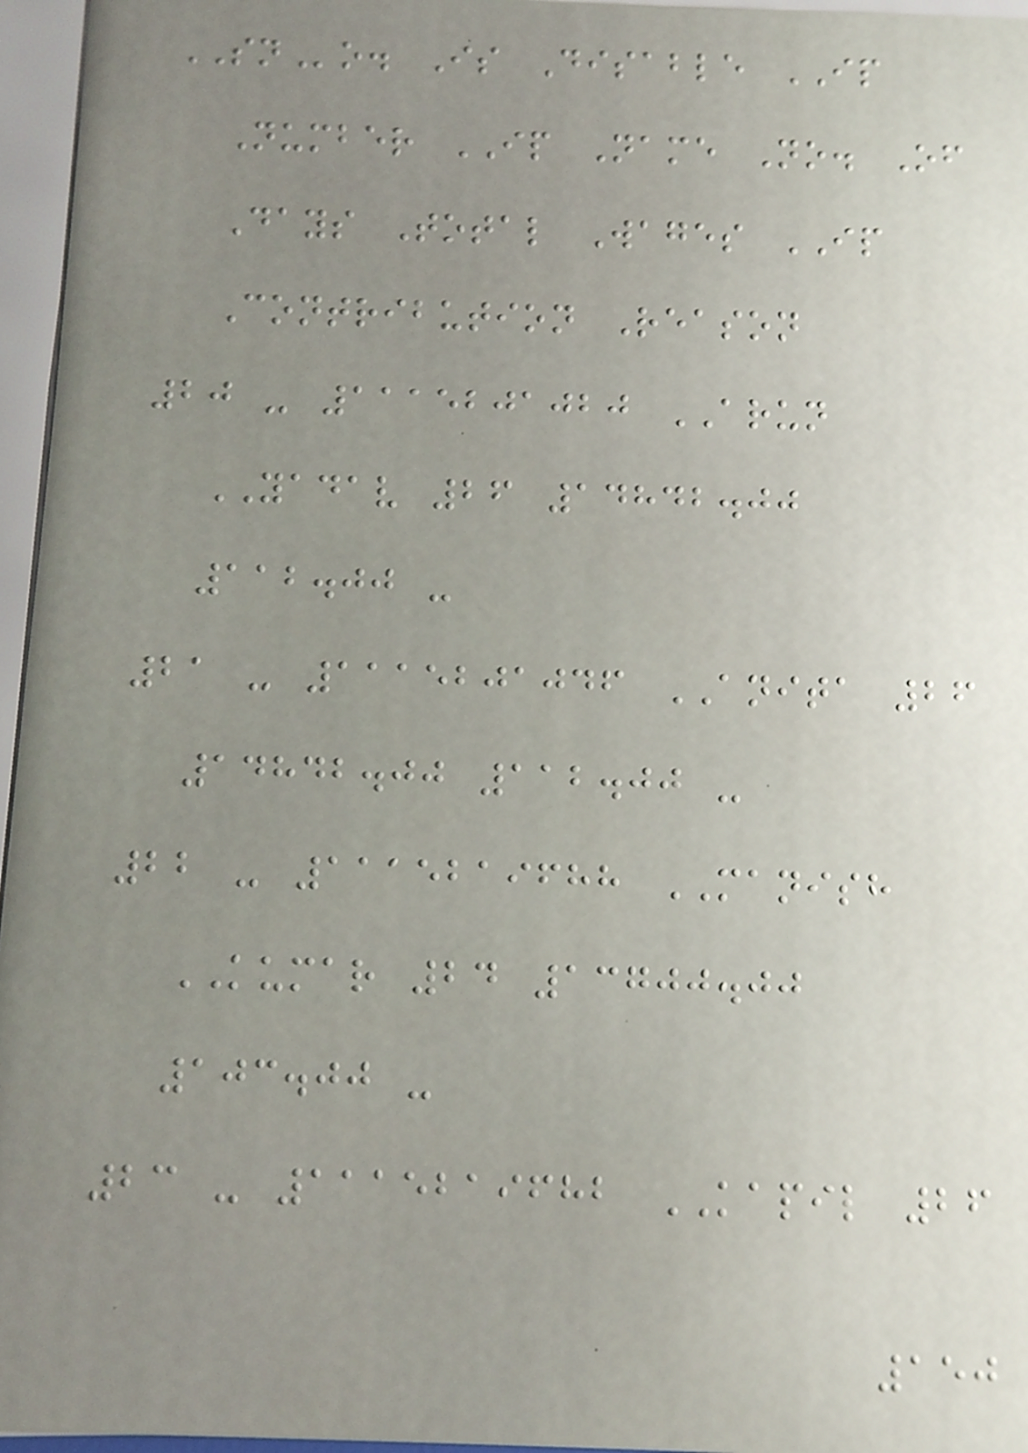SNo. Is Disable IP
Number IP Name No. Of
Days Total Wages IP
Contribution Reason
20 - 1115201020 ARUN
YADAV 26 14842.00
112.00 -
21 - 1115201046 ANITA 26
14842.00 112.00 -
22 - 1115219688 MANISH
KUMAR 24 13700.00
103.00 -
23 - 1115219682 KAPIL 26
150
